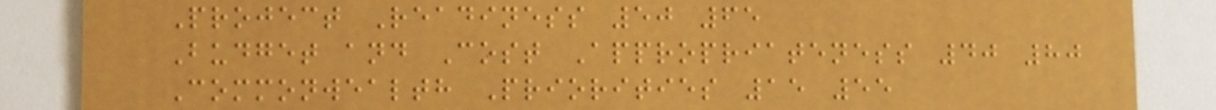Project Readiness 50 65
Budget and Cost Appropriateness 40 80
Commonwealth Priorities 15 55
